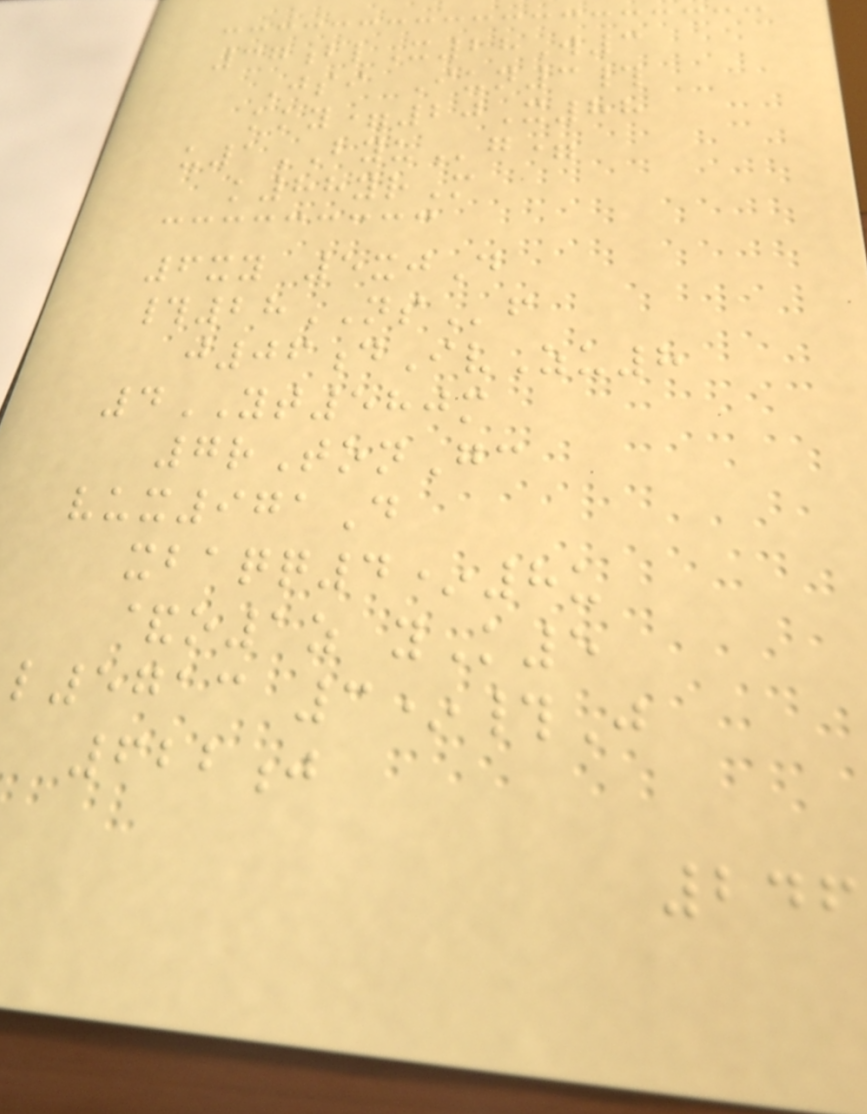37blX28W3
Jsi Iun3#
kky=20X88
u1BYUg=
k88yrM
6xy 5xjD
#28NSf
j06dIvZu8
4YT580m
7rTonGc
vux971D
xbaqq4*8u
&o1z yK5
l5713 3*#J
622j
246
